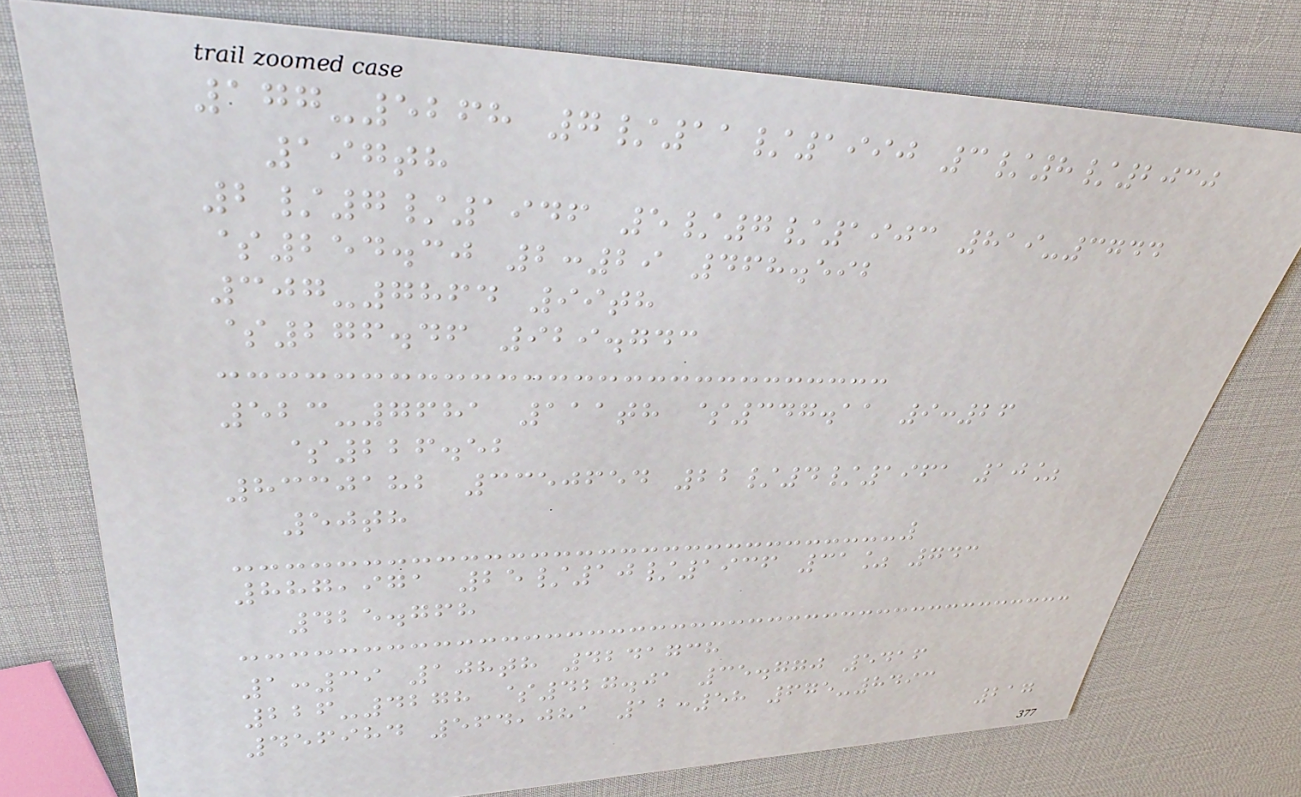177-5268 7/11/1990 3/8/2030
197th
2/7/1946 5/7/1903 819-3744
$254.30 2:29 468.592
307-7864 99th
$276.46 929.743
523-7681 111th $347.11 9:26
$226.52
8330182 3350654 22/4/1961 10%
50th
887,971 25/10/1936 31% 743
425.768
1:39 108th 4241738
226-4278 $427.01 35.770 5416
456984 564,081 12:58 675-8493
217
